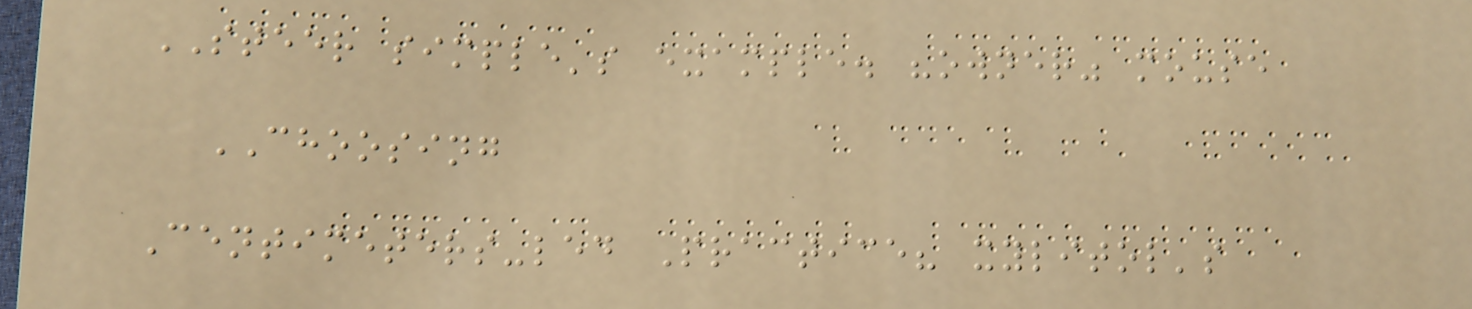STEER simple's example. "owner" mouse
CHOOSING
Centimeters-led Practice? xylitol's
